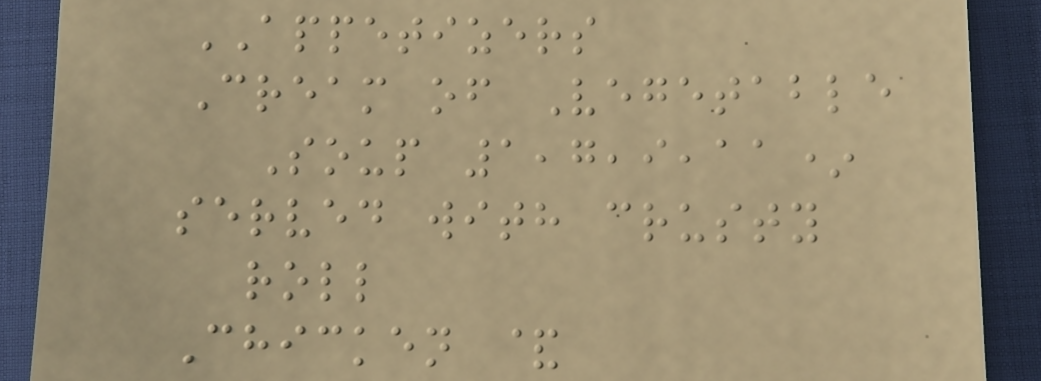APPETIZERS
Cream of Vegetable
Soup 1,7,9,11*
served with crusty
roll
Chicken &
